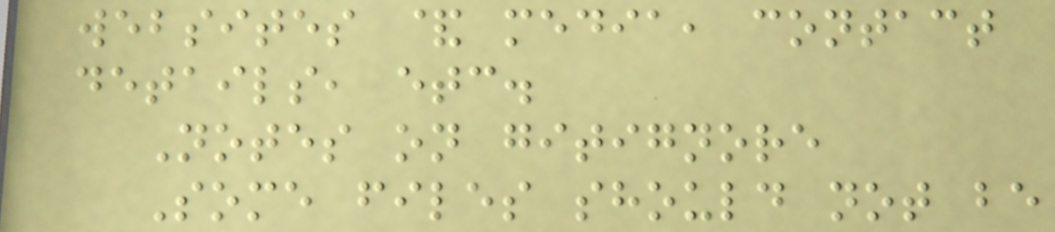websites & media, contact
details, etc.
Notes on gitignore
Some files should not be
